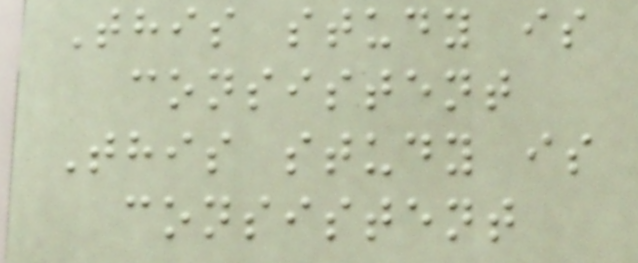This study is
consistent
This study is
consistent
